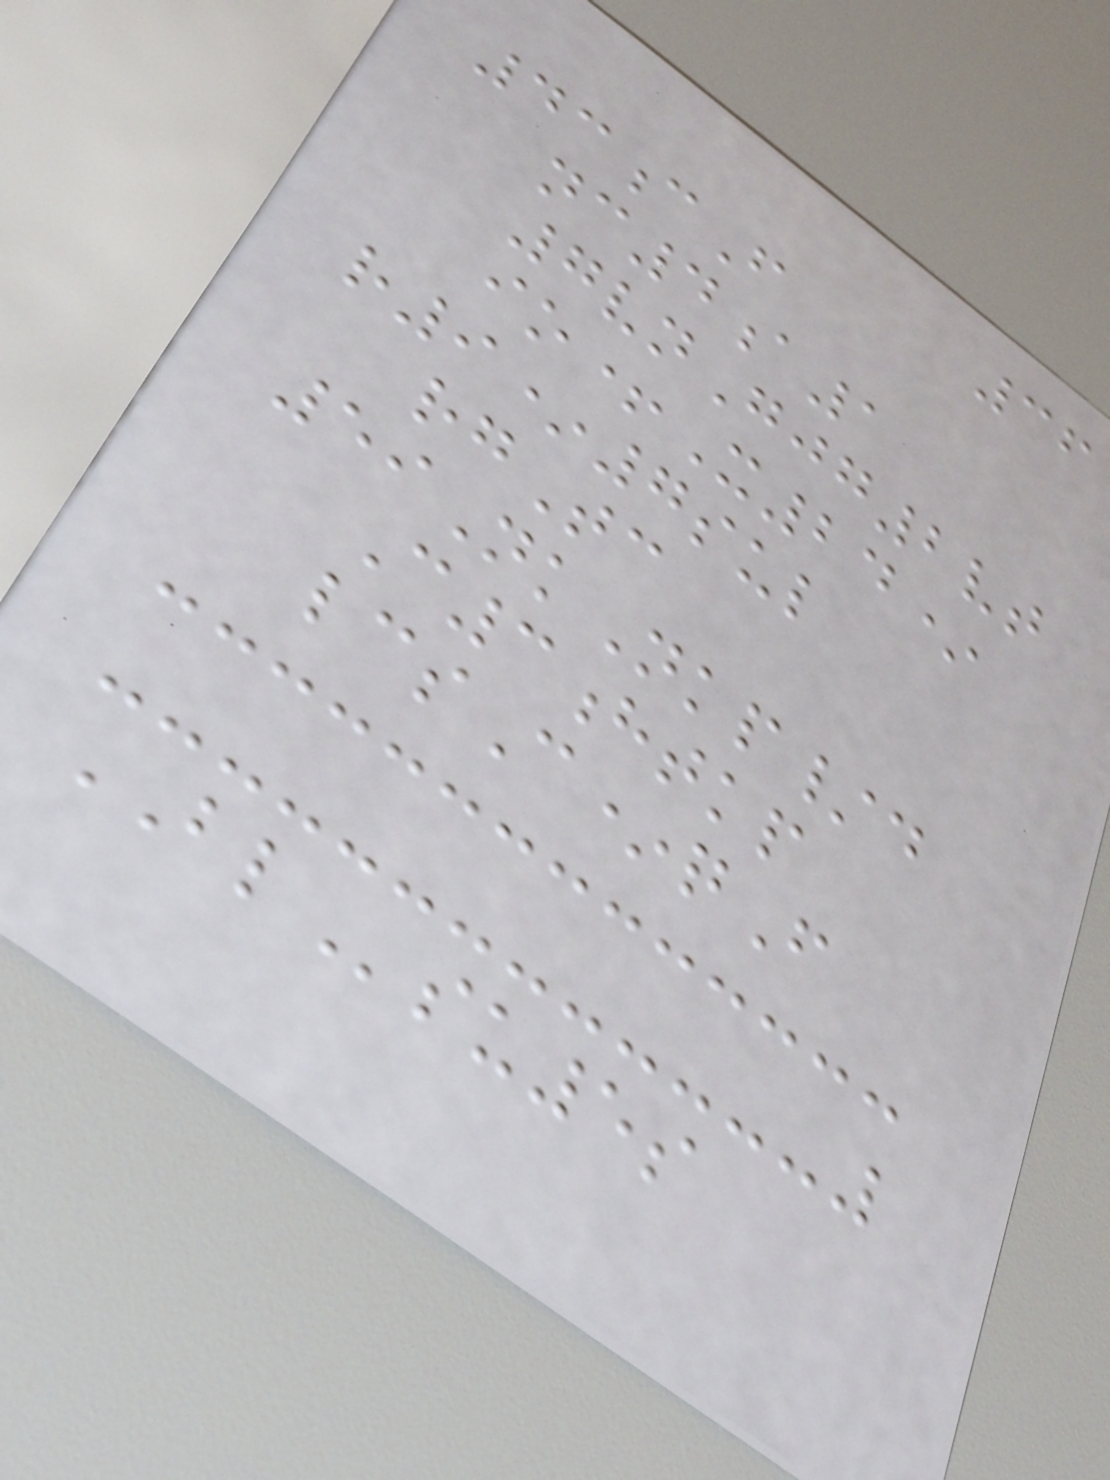36
43cF
nc4a1
7vnGjg2vt
io+X24*
r9*7sul
rgTc
59NkNkp/d
C3htkp
lcsC*qF
BLsu5s
